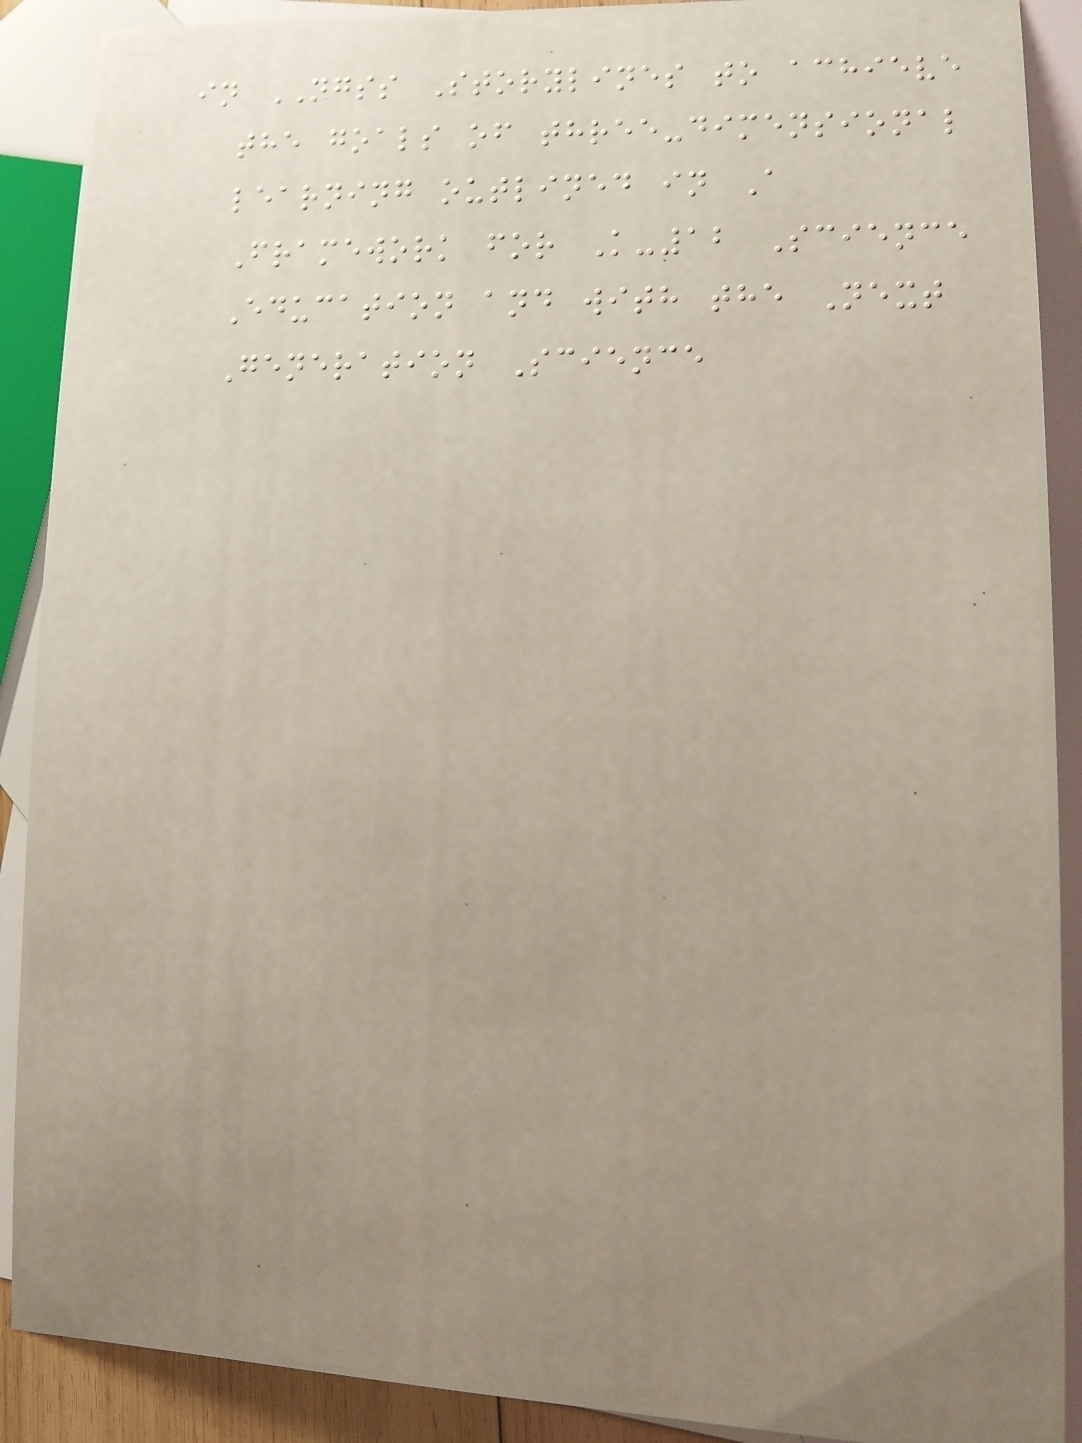in NGSS Storylines to achieve
the goals of three-dimensional
learning outlined in A
Framework for K-12 Science
Education and with the Next
Generation Science
